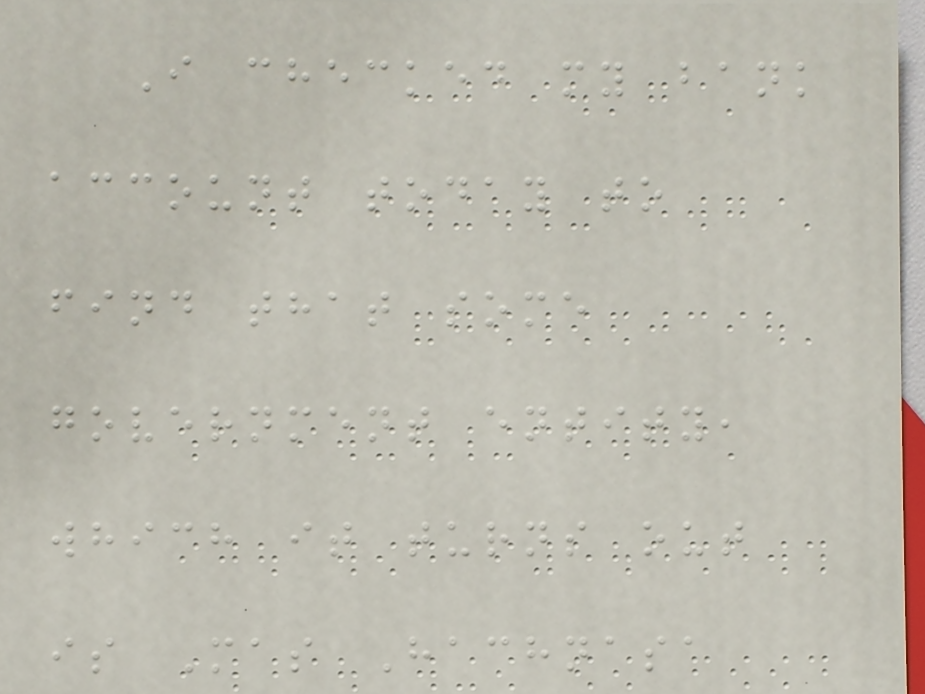I checked my bank
account today to
find that some
government entity,
which it turns out
is Mas Hachnasa
